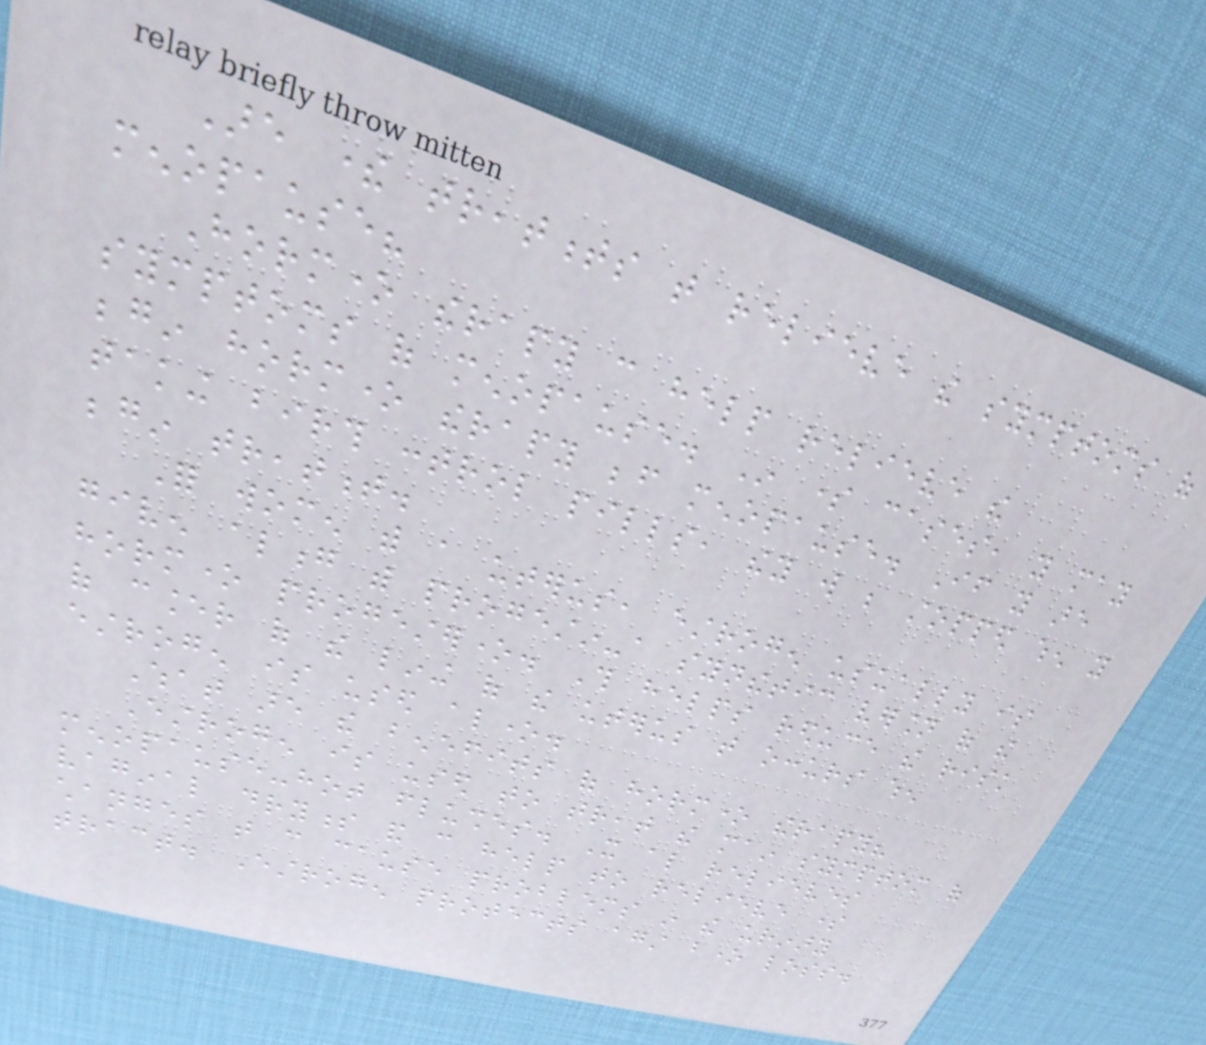Are there treatments that relieve the symptoms of
menopause?
Hormone therapy can help relieve the
symptoms of menopause. In some cases, you may
begin hormone therapy before menopause. If you are
taking birth control pills, they will be stopped when you
begin treatment.
For women with a uterus, estrogen usually is
given along with progestin-a synthetic version of the
hormone progesterone. This helps reduce the risk
of cancer of the lining of the uterus that occurs when
estrogen is used alone.
What are the benefits of hormone therapy?
Estrogen is used to treat the main symptom of
menopause-hot flushes. It also relieves
vaginal dryness and can help to relieve some
changes that can cause problems in the urinary
tract. Estrogen protects against bone loss.
